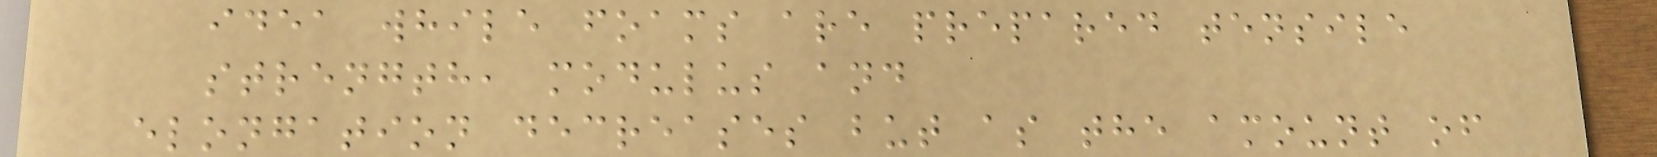idea while foams are prepared tensile
strength, modulus and
elongation decreases but as the amount of
